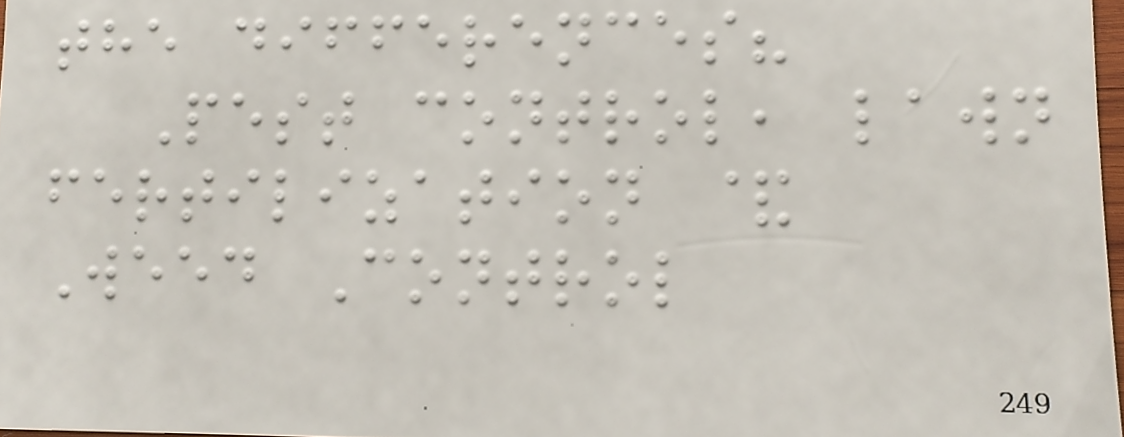the differences?
Pest control, lawn
fertilization &
Weed Control
